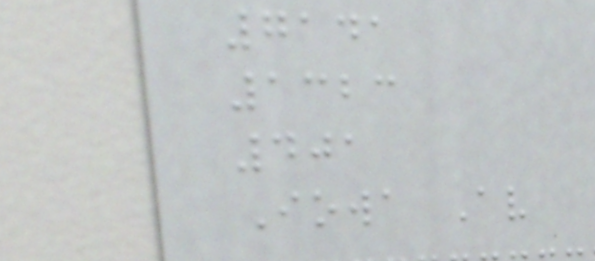7141
1323
401
Iowa Av
